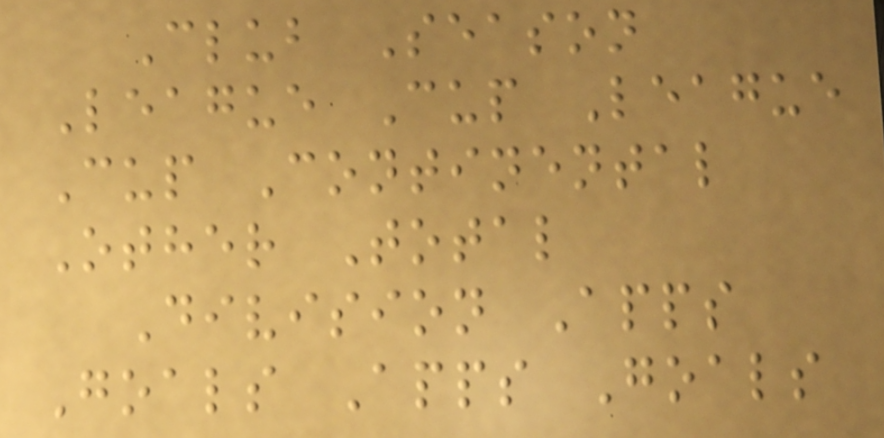Club Season
League Cup League
Cup Continental
Other Total
Division Apps
Goals Apps Goals
